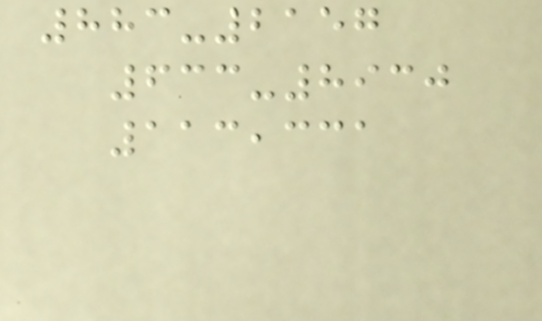883-2157
633-8930
113,331
